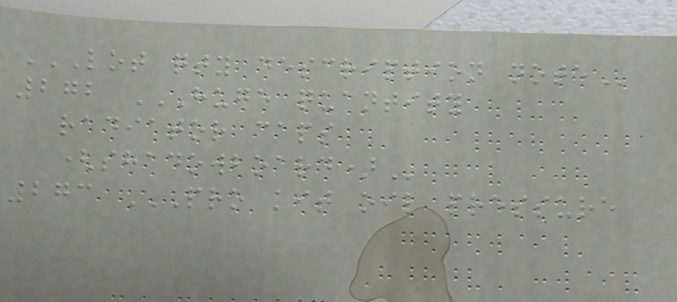LOT QTY DESCRIPTION NOTE
272 HUGE QUANTITY
RADIATOR CAPS
(SHADOWBOARD)
273 PRO KIT OIL PRESSURE
